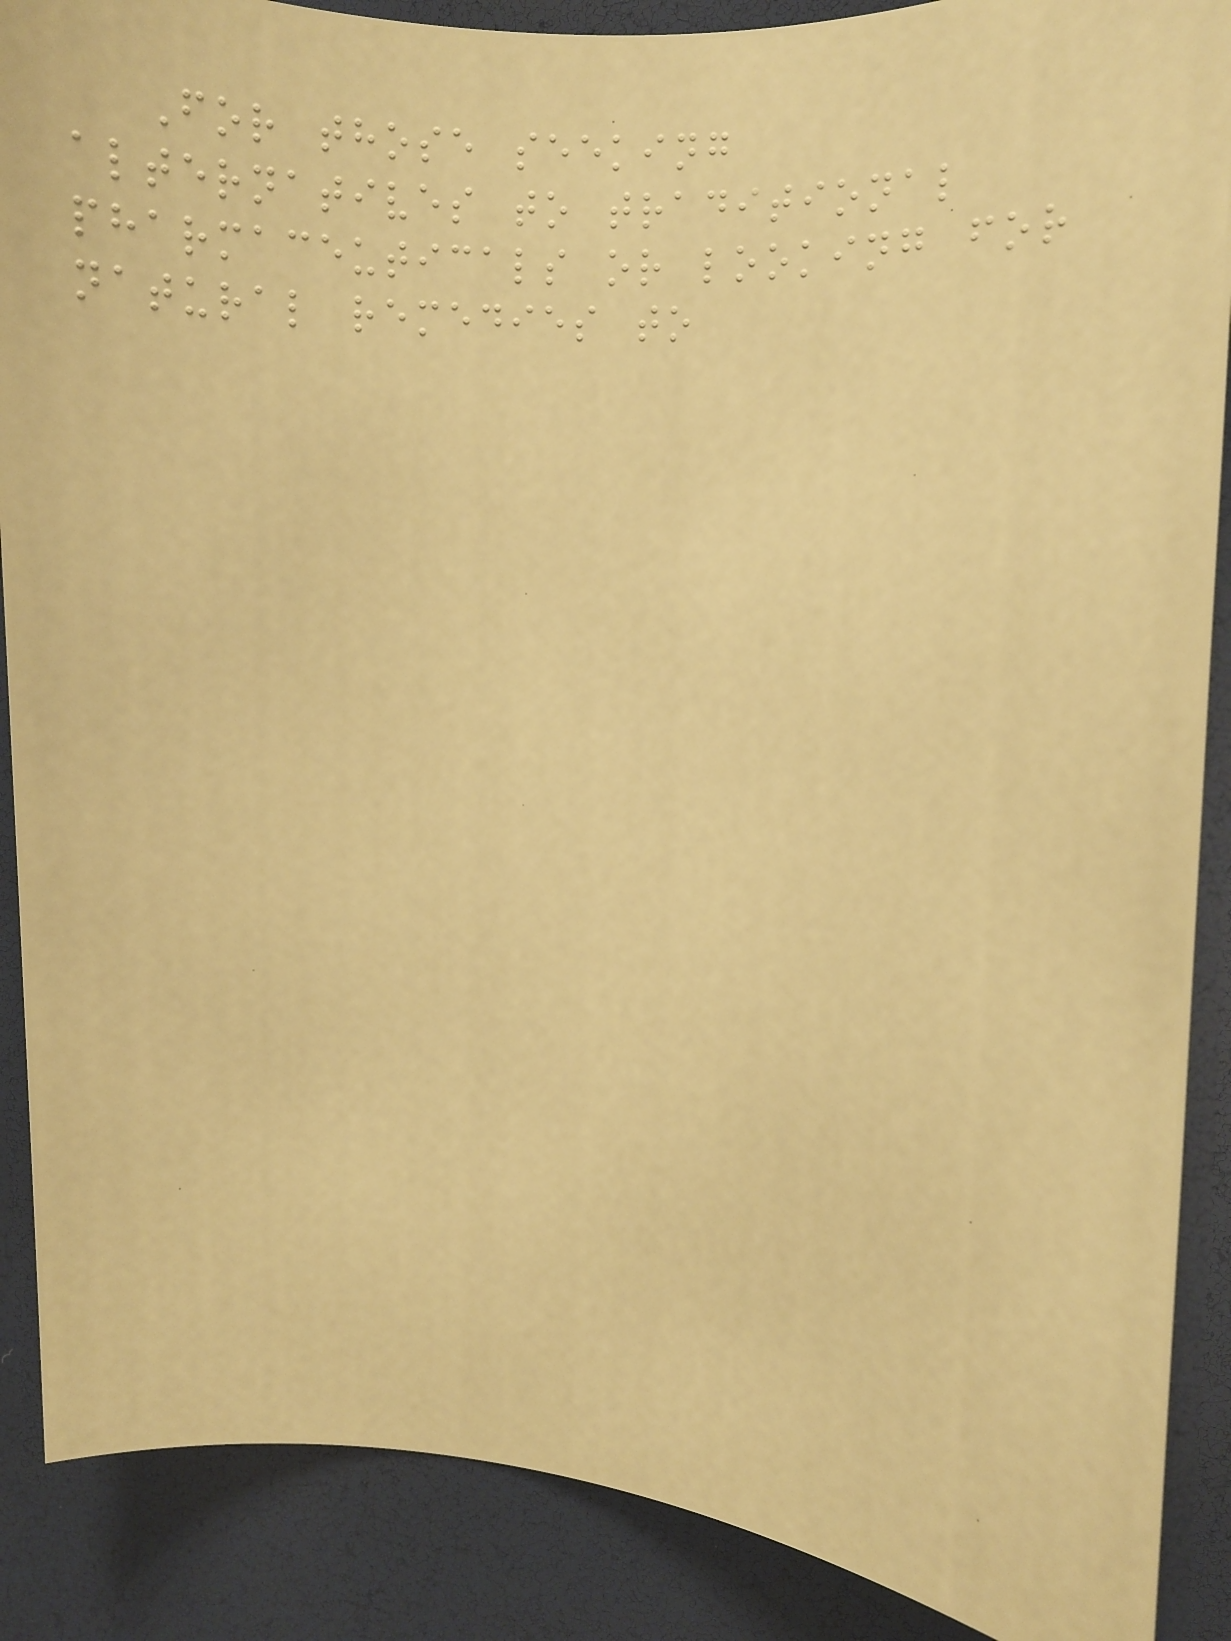For those seeking
alternatives to traditional
pharmaceuticals or looking for
natural remedies to
